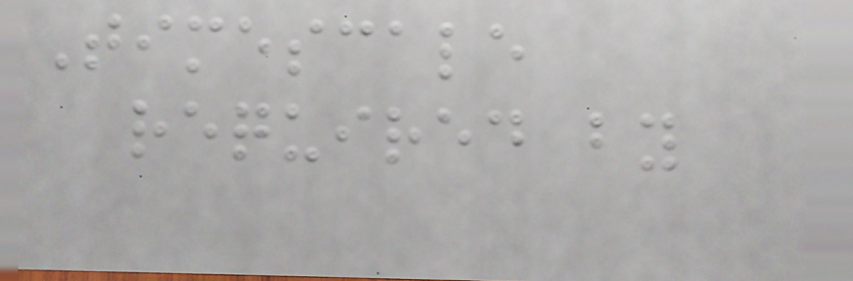Timescale
required by
